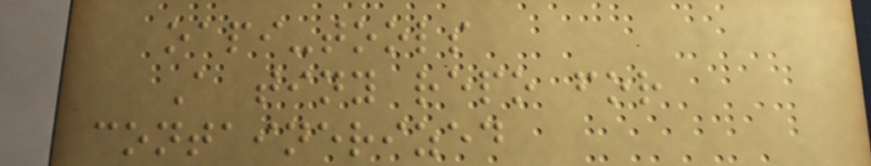oapi-tools
A tiny repo for
containerized
